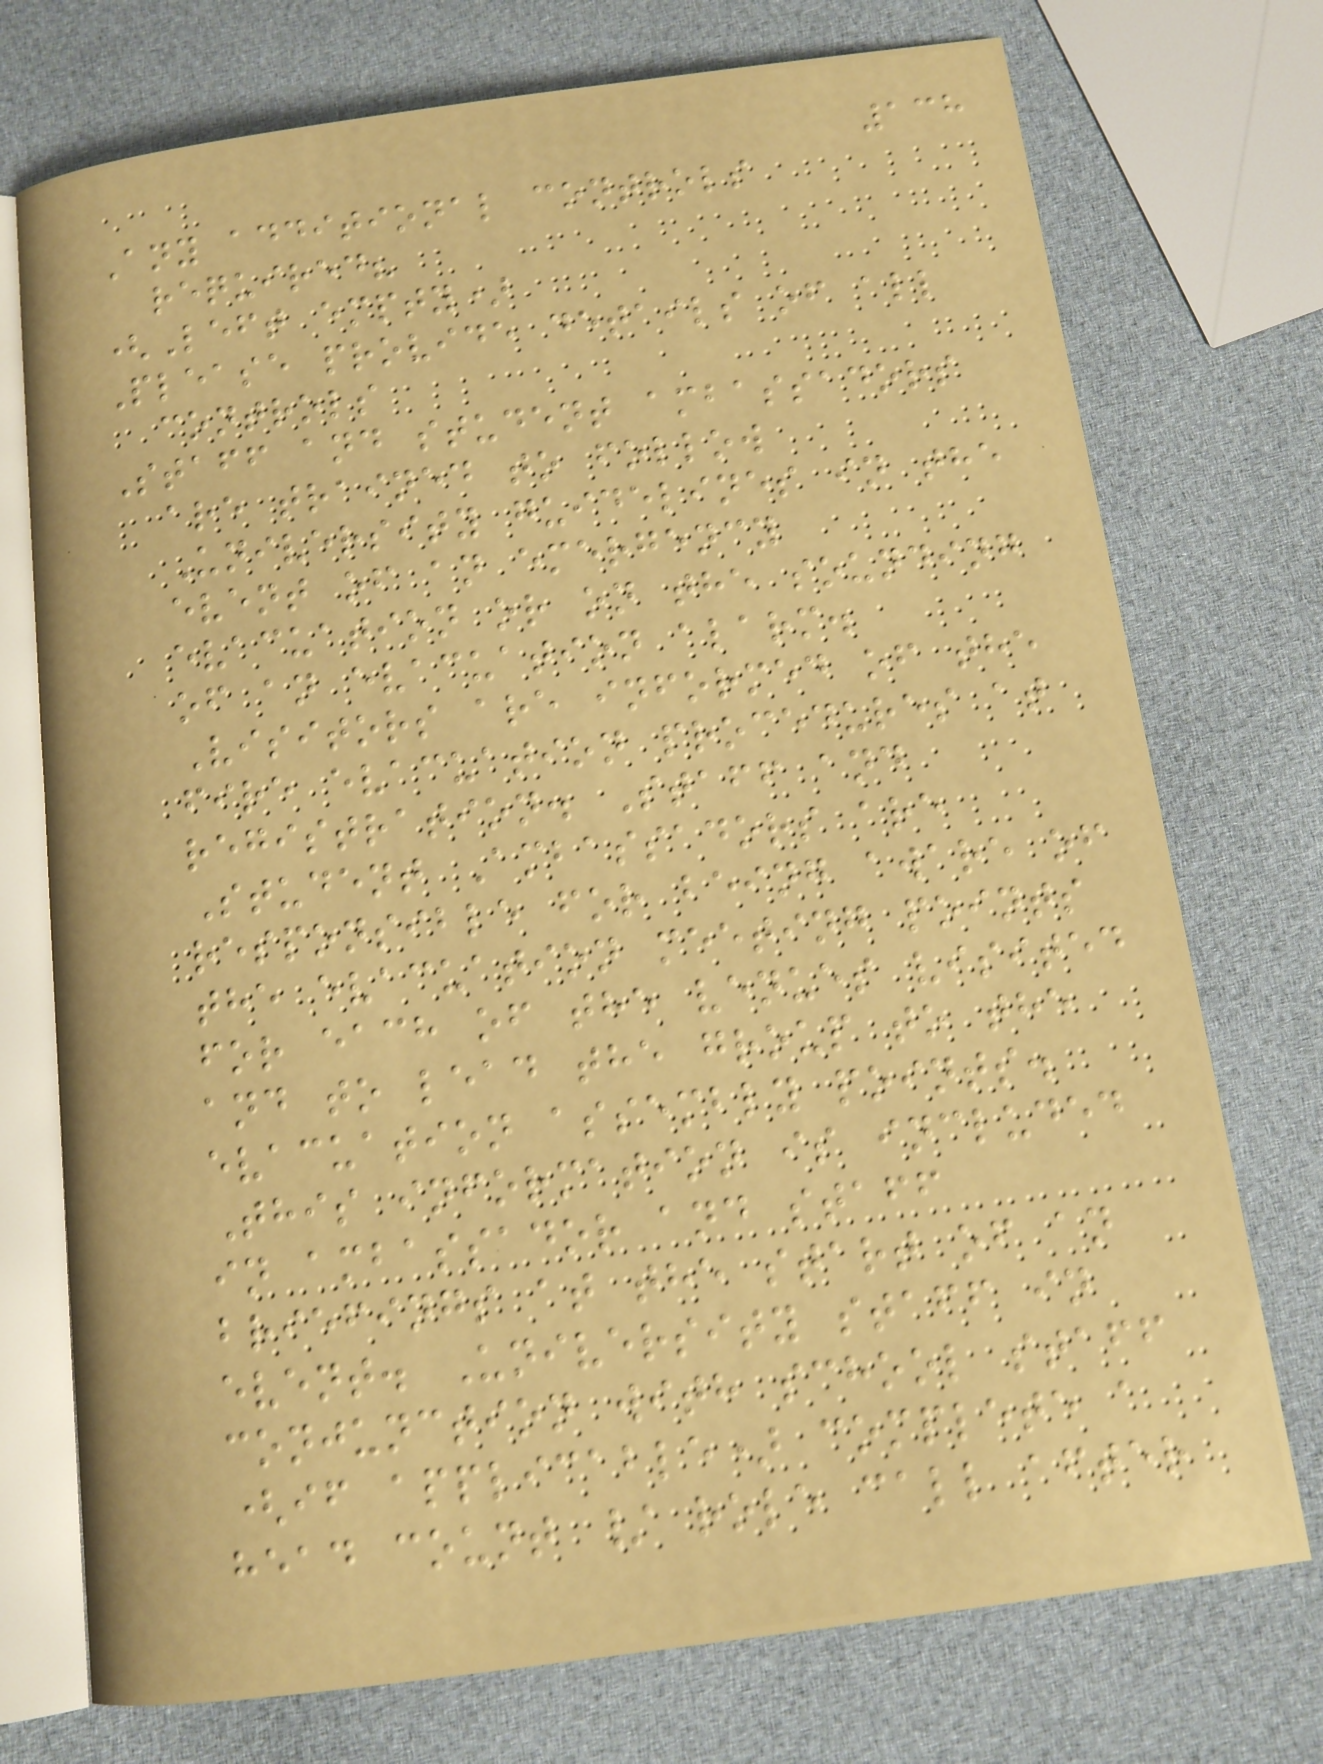138
Any additional controls
required?
(Left empty)
Please provide details of all
controls
Staff and student ambassadors
are trained to follow
University guidelines in the
event of an emergency
evacuation or on the sounding
of an evacuation alarm.
Visitors are informed of the
fire evacuation procedures at
registration. Staff and
Student Ambassadors are
responsible for being aware of
the evacuation meeting points
for each of the venues visited
and to lead the group to the
evacuation assembly points.
This information is included
in ambassador and staff
briefings at the start of an
event. University staff in
conjunction with school staff
(if applicable) complete a
head count / role call after
